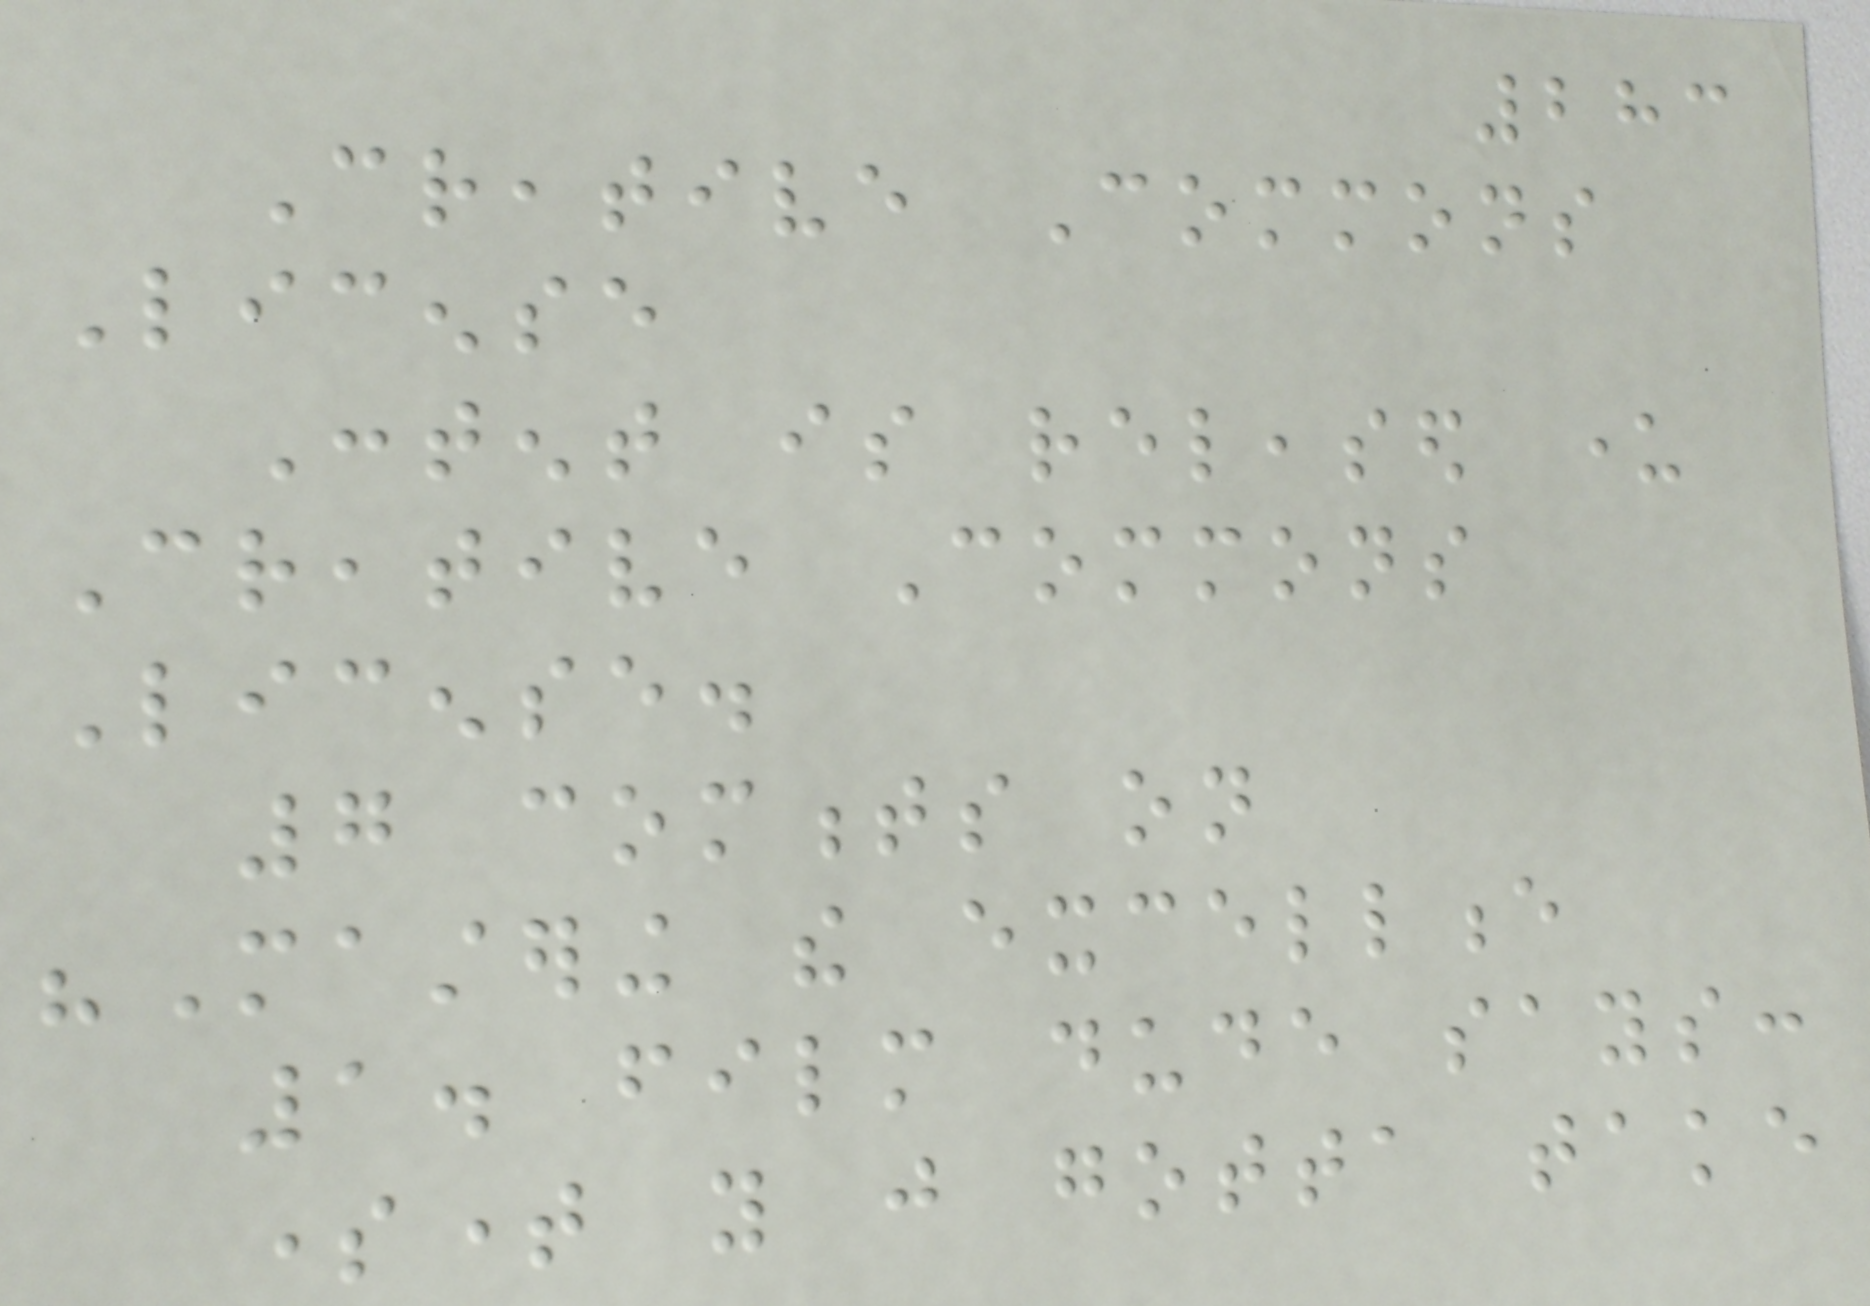283
Creative Commons
License
Content is released under
Creative Commons
License.
7 comments on
"Mastering the excellence
1. film dude says:
sometime you just gotta take
